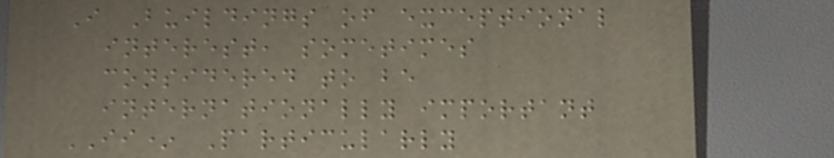I Buildings of exceptional
interest, sometimes
considered to be
internationally important
II* Particularly
